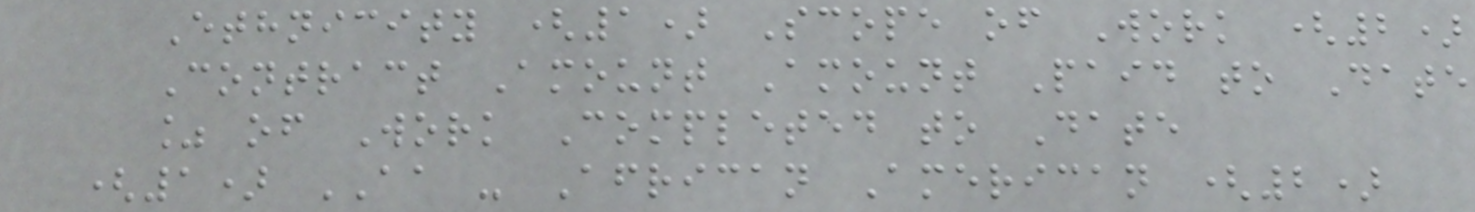Ethnicity (1) Scope of Work (2)
Contract Amount Amount Paid to Date
% of Work Completed to Date
(1) AA - African American (2)
